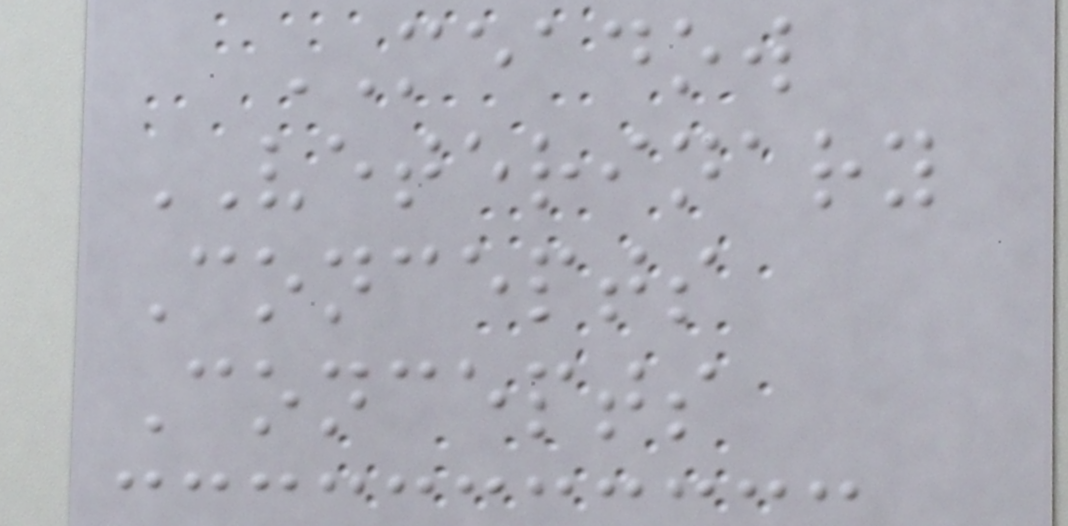MEADOW
VETERINARY
Concepts
Concepts
